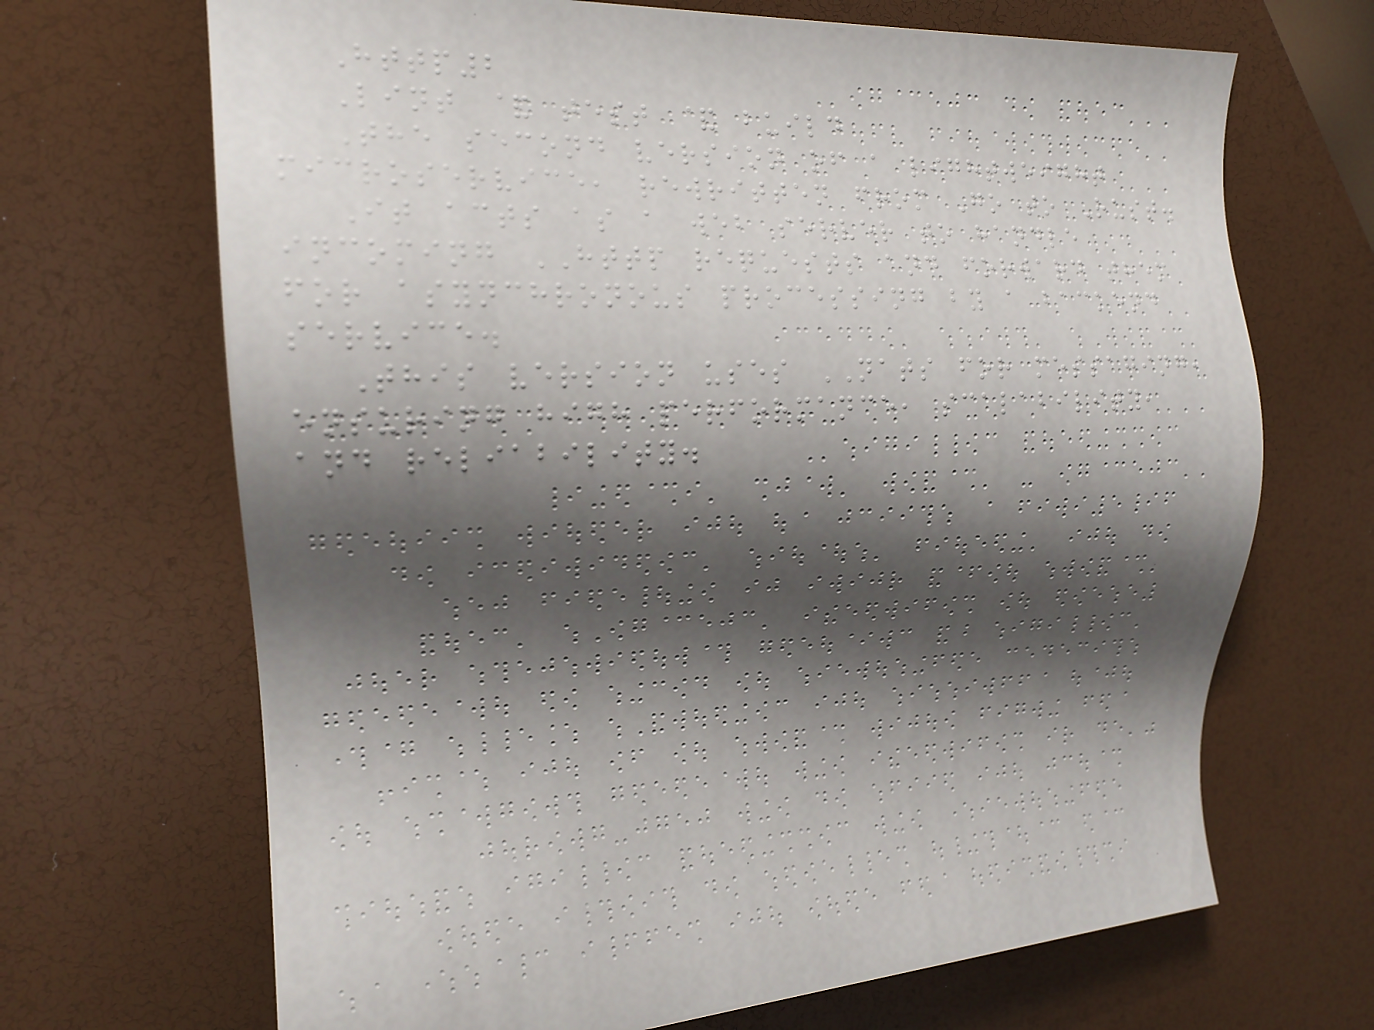Http2
Lint & test & build
The second version of a lightweight
microservice, rewritten from Go to Rust.
It acts as a web server to handle
incoming HTTP requests and forward them
for asynchronous processing by a backend
service.
This version uses NATS for messaging,
ensuring high performance, scalability,
and reliability.
